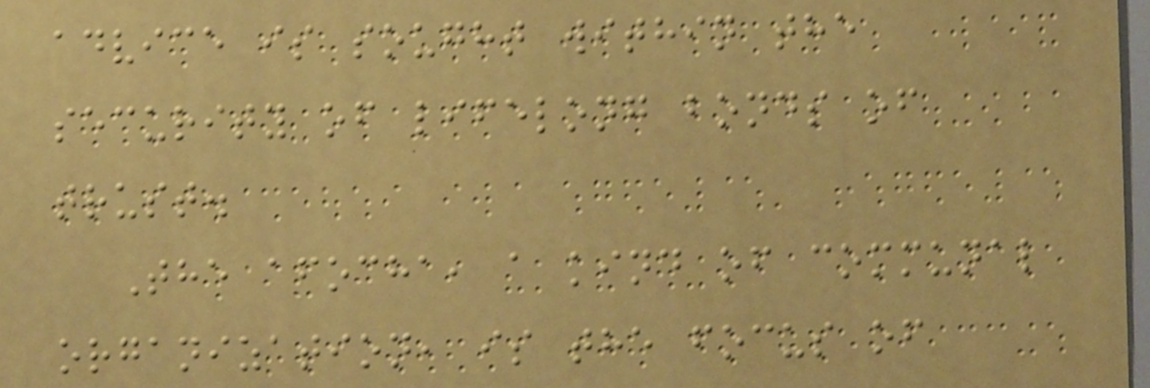advice is sought within the
security of lifelong bonds of
trust.
The afocha, a kind of communal
organization, is the focus of
